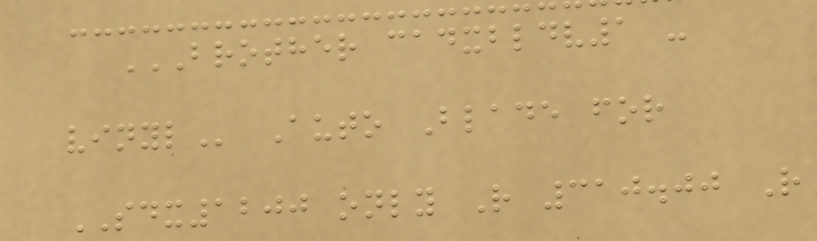BROTHER CADXBLDV1 -
VINYL Auto Blade for
SDX1200 only R 310.00 R
